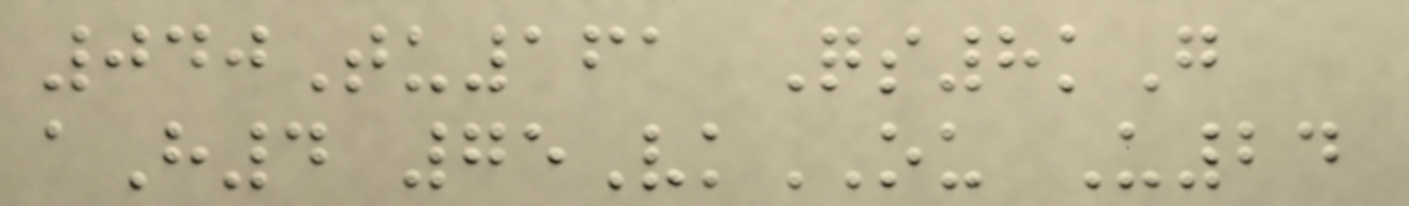040Tu161 Qs8kG
aH4 75VkOU U24
